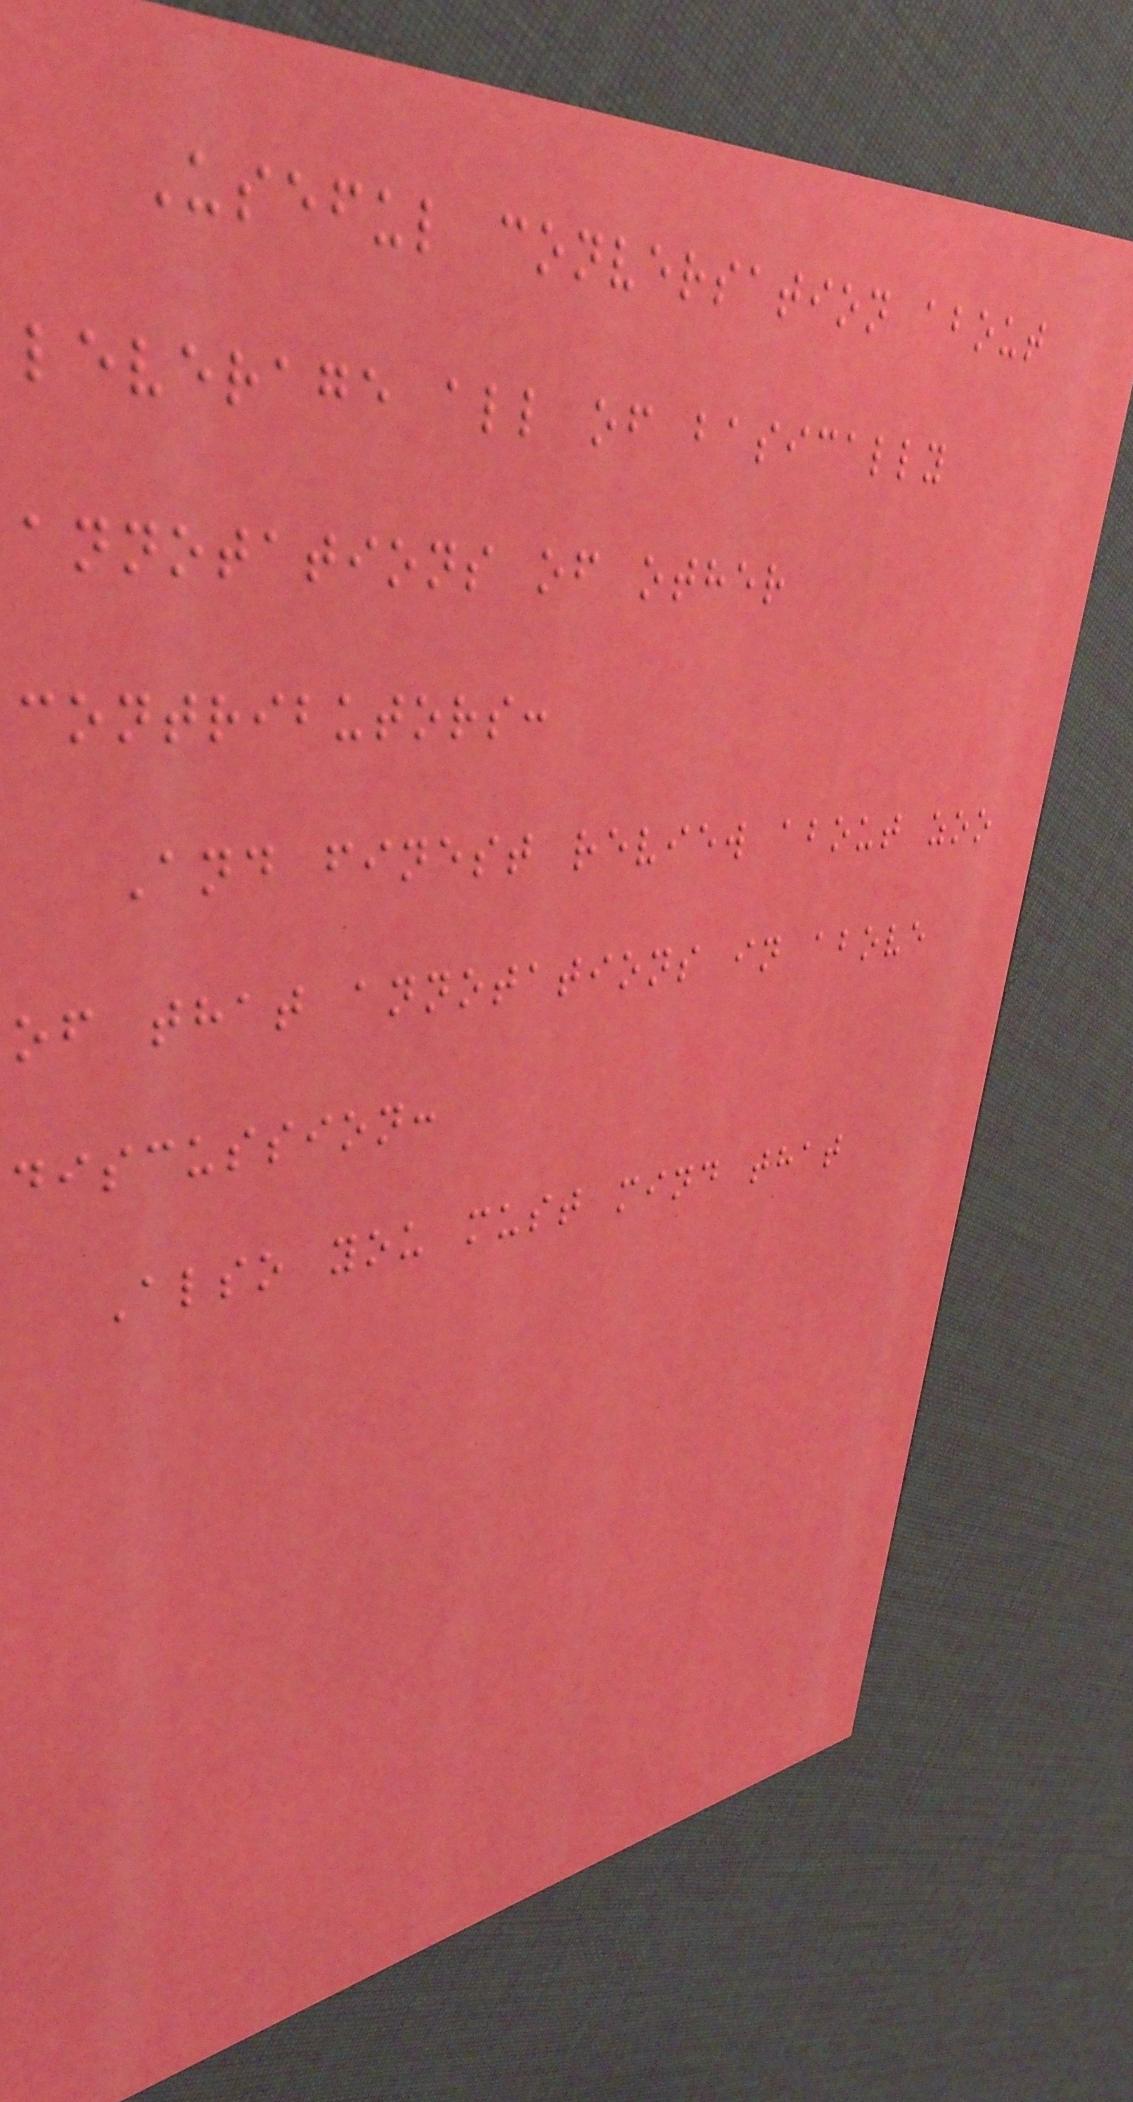Useful conversation about
leverage all of basically
annotations of other
contributors:
And finest review about zoo
of that annotations in above
discussion:
Also you must mind that
